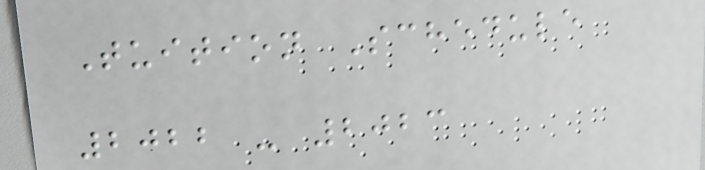Tuition Schedule
2022 - 2023
